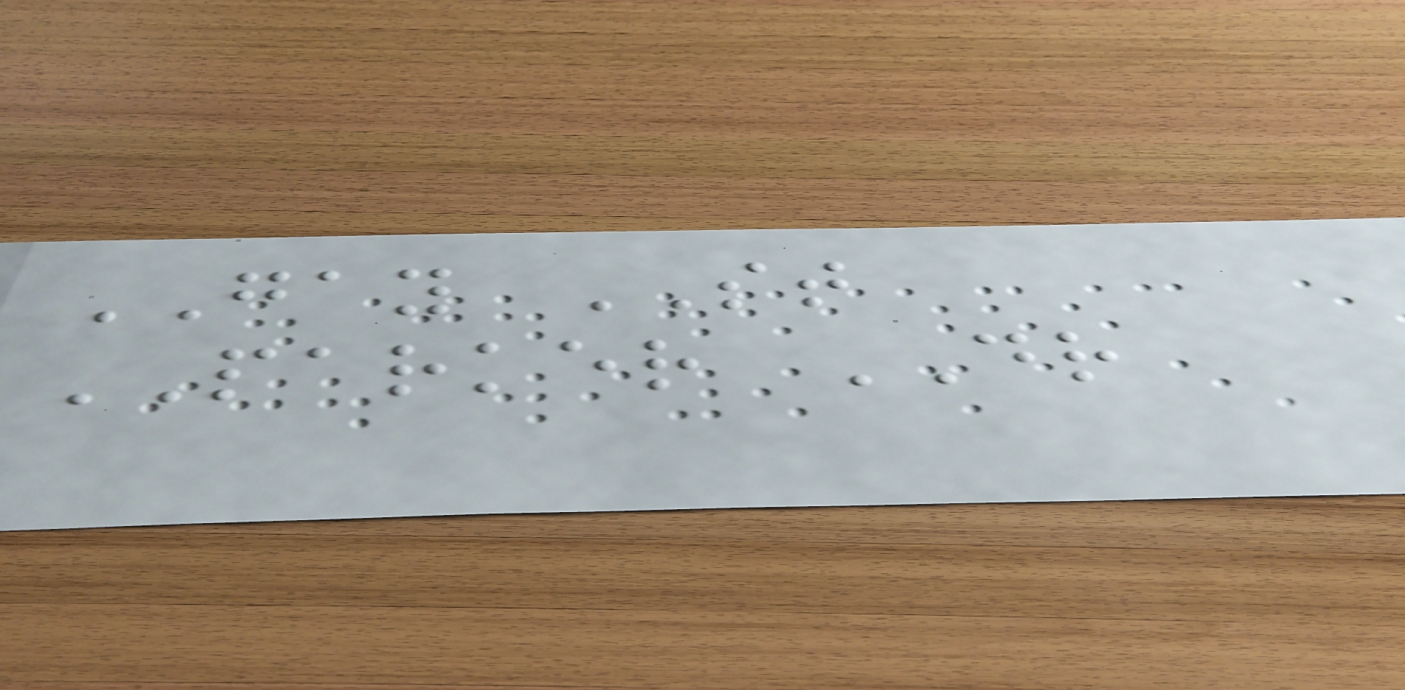GAY ST
PARKER DR
